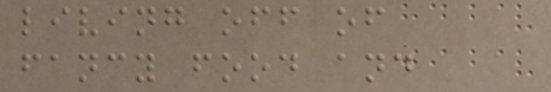living off of
fancy food and
